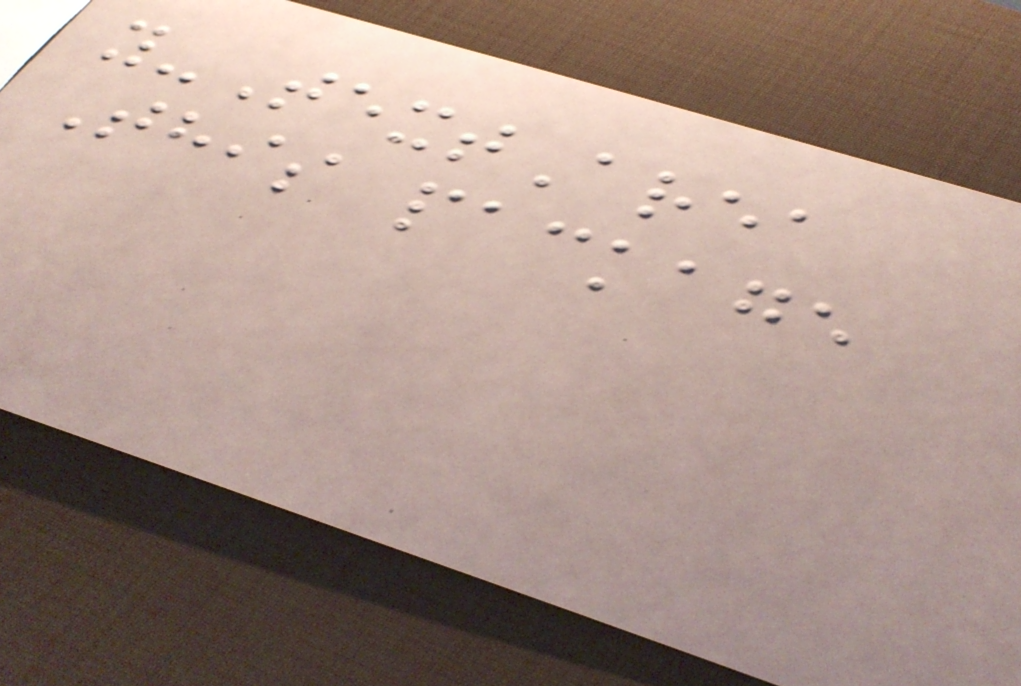y-TextArea
This package
